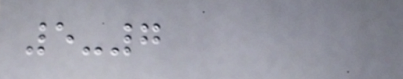5-7
